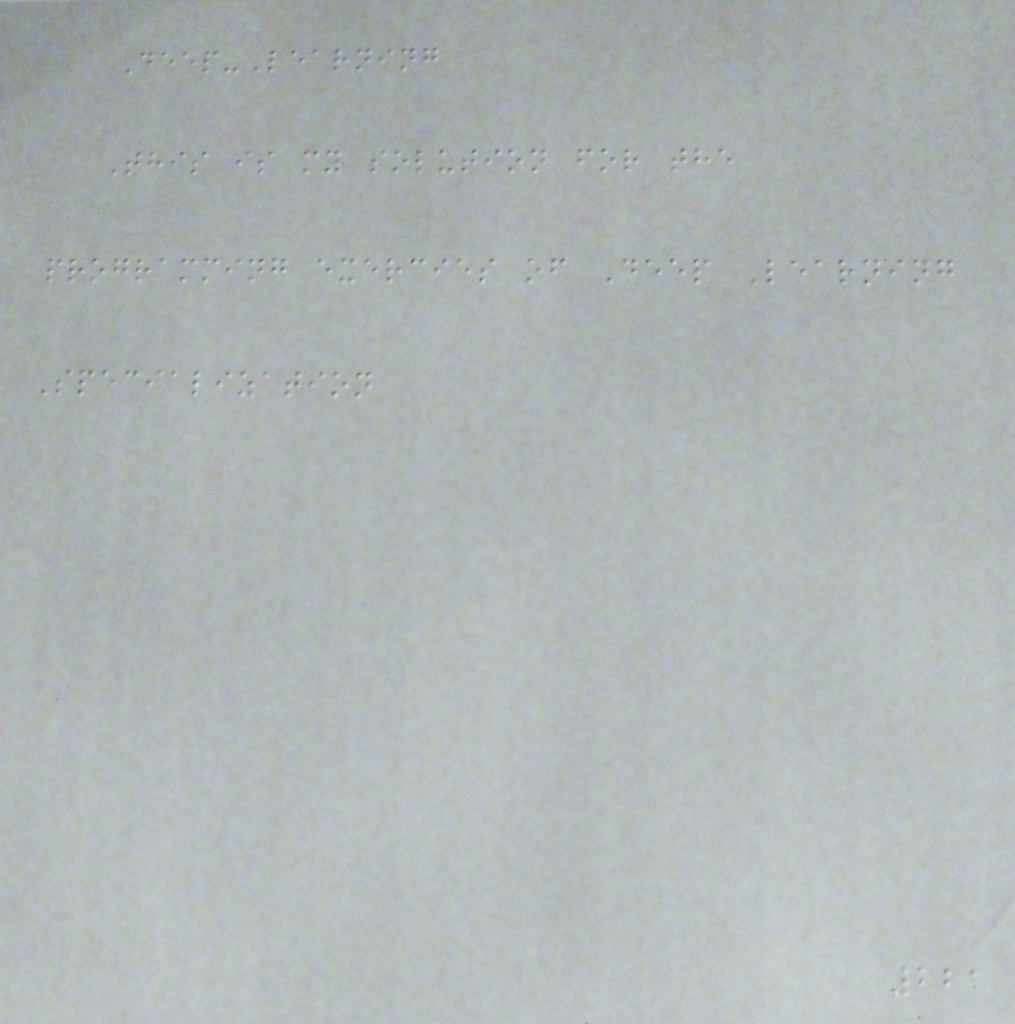Deep-Learning
This is my solution for the
programming exercies of Deep Learning
Specialization
221
